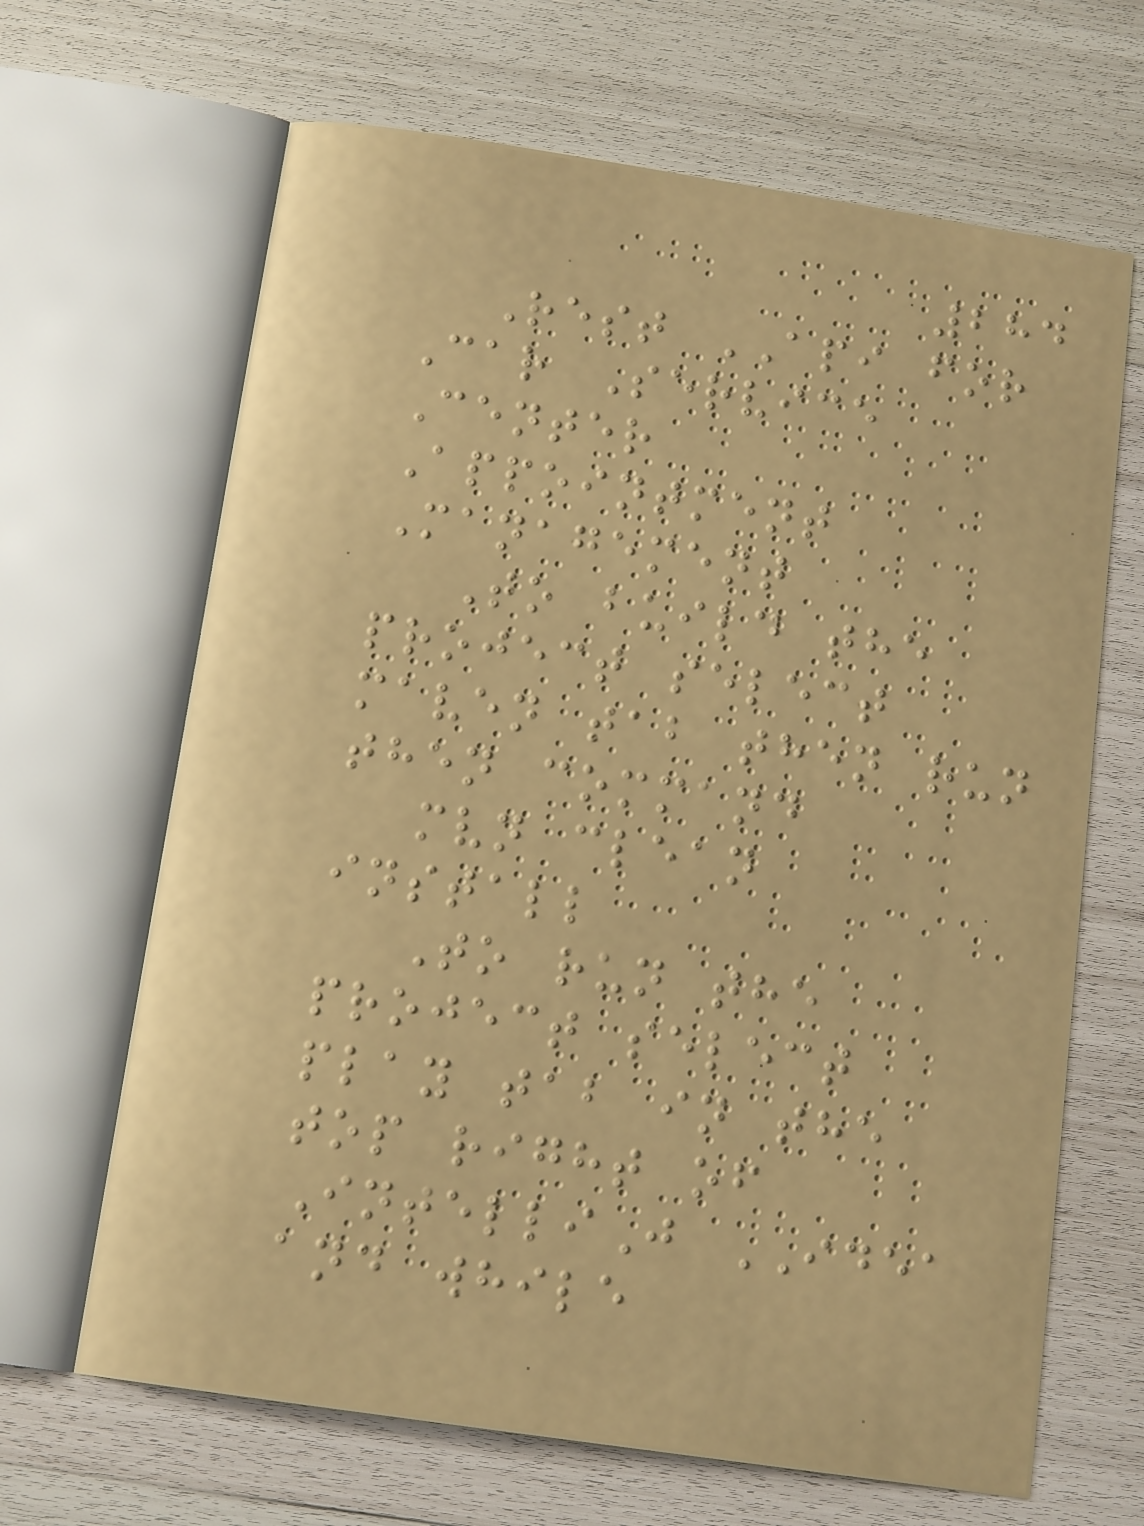284
Rest API for
Car Service
Center
Appointment
Management
To build the
project select
maven tab then run
then command
mvn clean
install
To run the
project select
play tab in the
top right of
IntelliJ IDEA
and while
